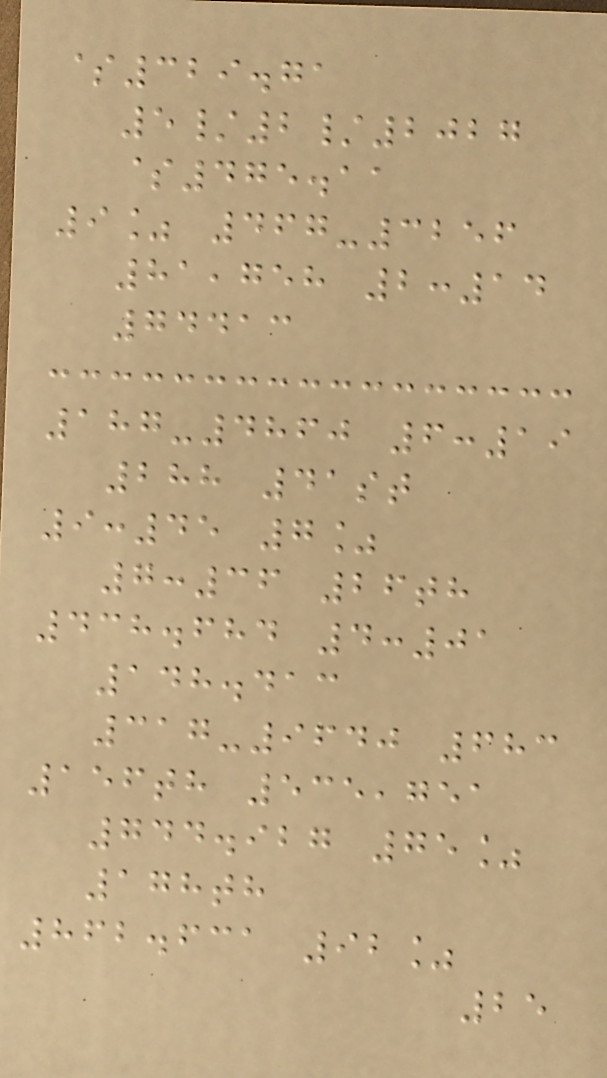$329.71
5/2/2027
$475.11
9% 467-3256
81,758 2:14
74413
187-4860 6:19
288 41st
9:45 7%
7:36 26th
438.684 4:01
148.413
317-9640 683
156th 535,751
744.927 75%
178th
862.631 92%
25
